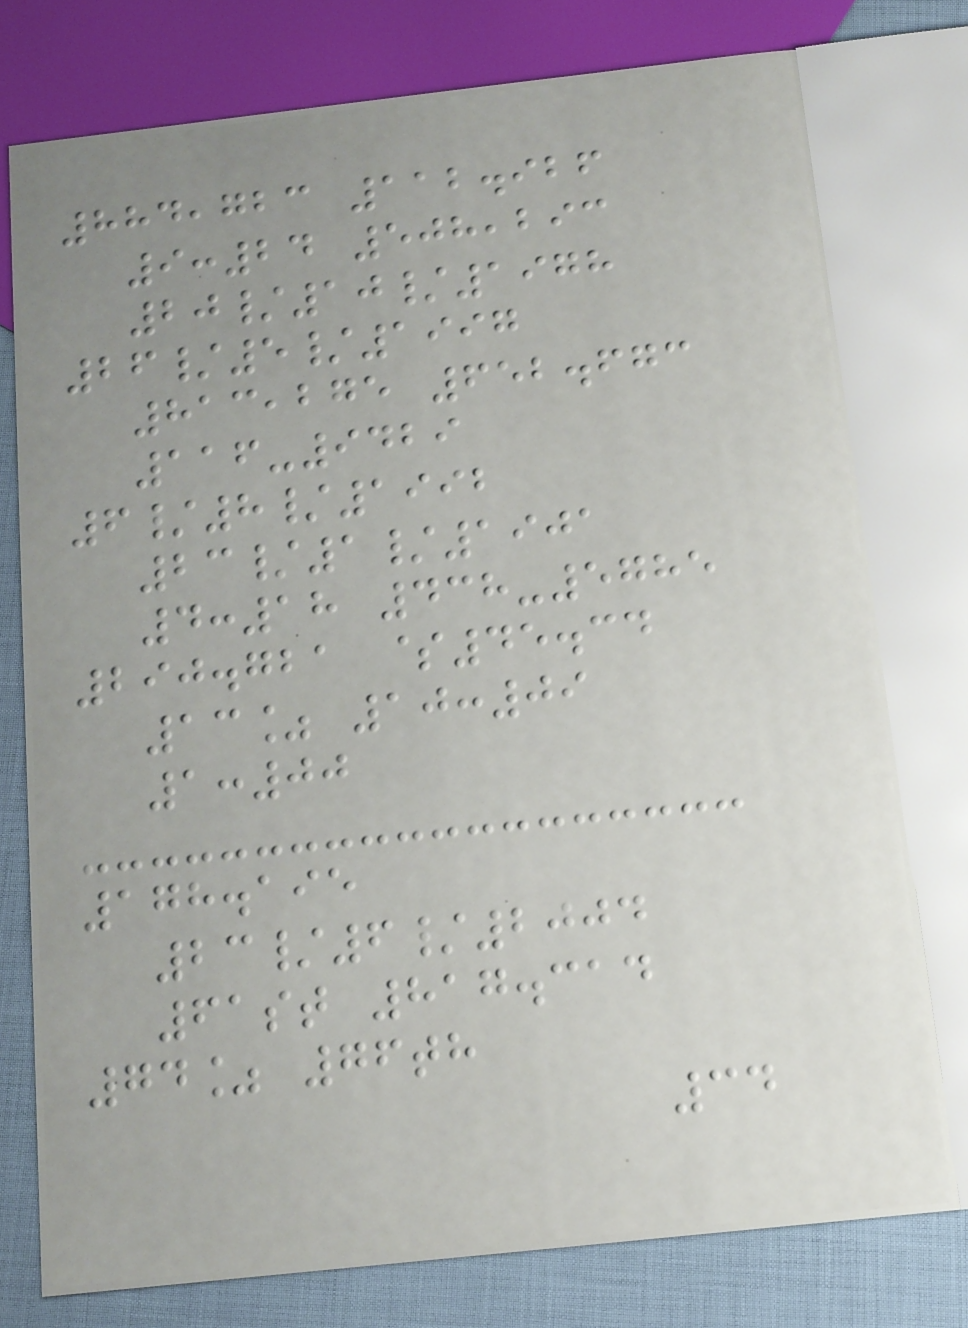884,723 112.926
9:24 508,293
20/10/1978
26/5/1997
813,275 652.673
116-9429
6/8/1992
23/1/1901
4:18 438-5785
290.721 $45.34
13% 10:09
1:00
178.195
23/6/2004
61st 817.314
74% 76th
34
